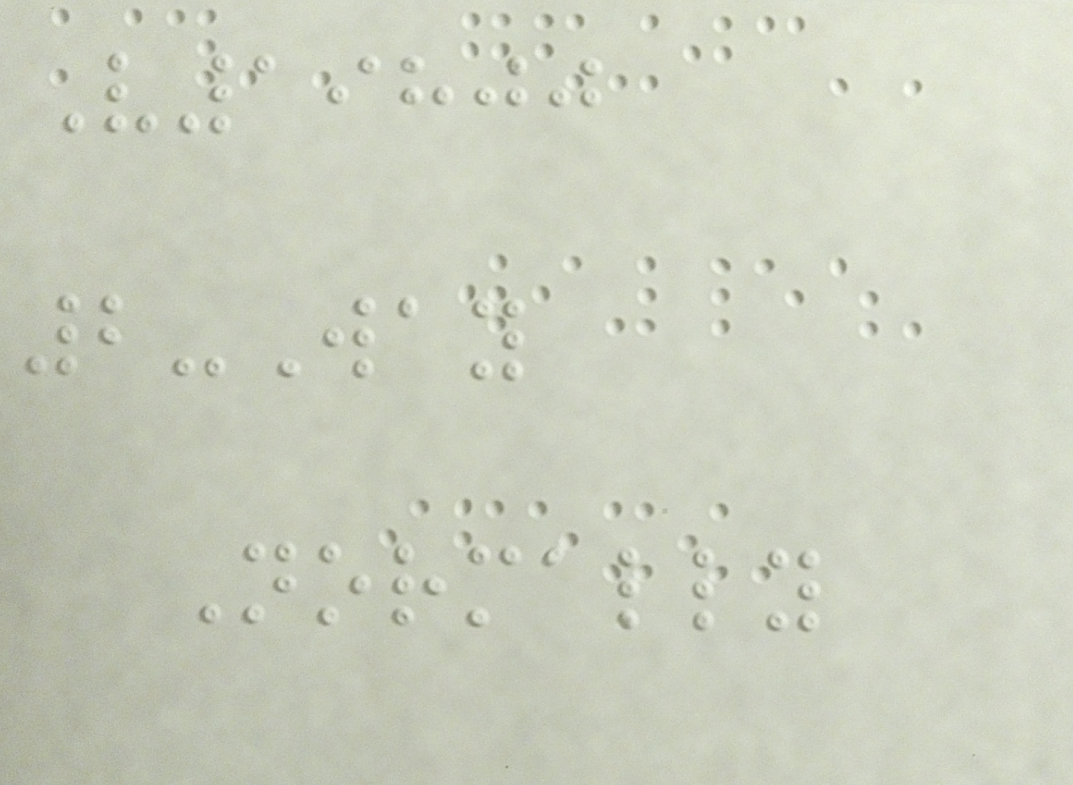V19800
2-Way
Normally
